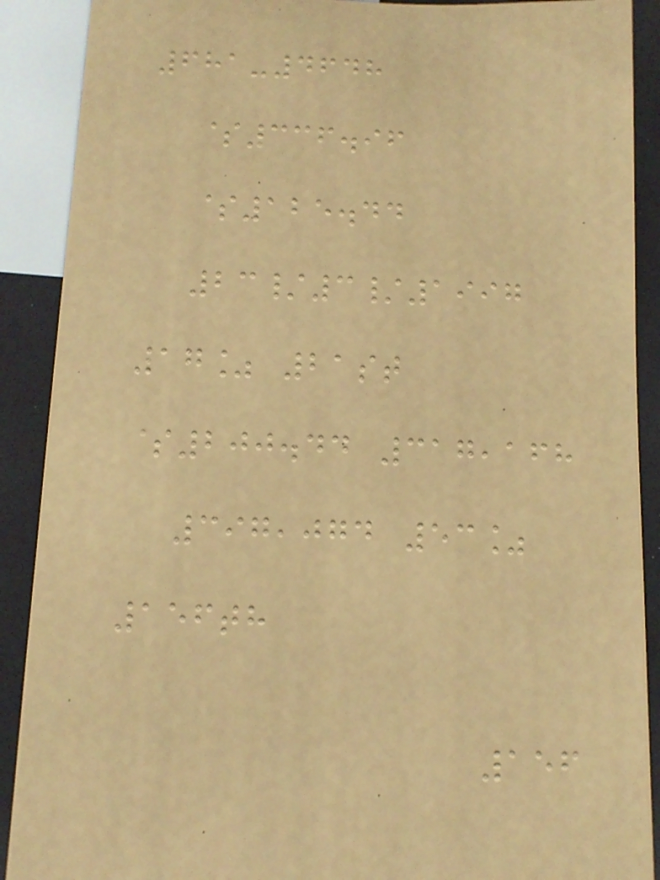681-4648
$336.96
$125.44
23/3/1997
17% 21st
$200.44 317,168
397,074 53%
156th
156
